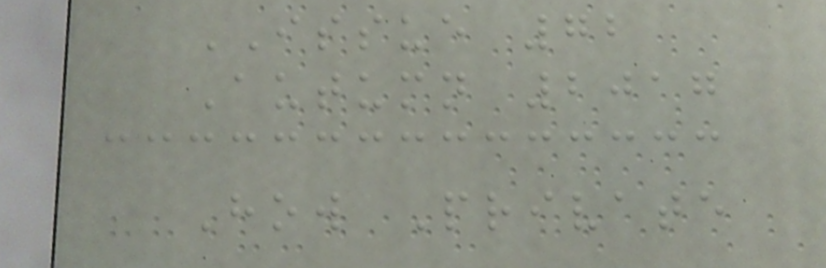ISSUE 72
Autumn 2017
How Private
